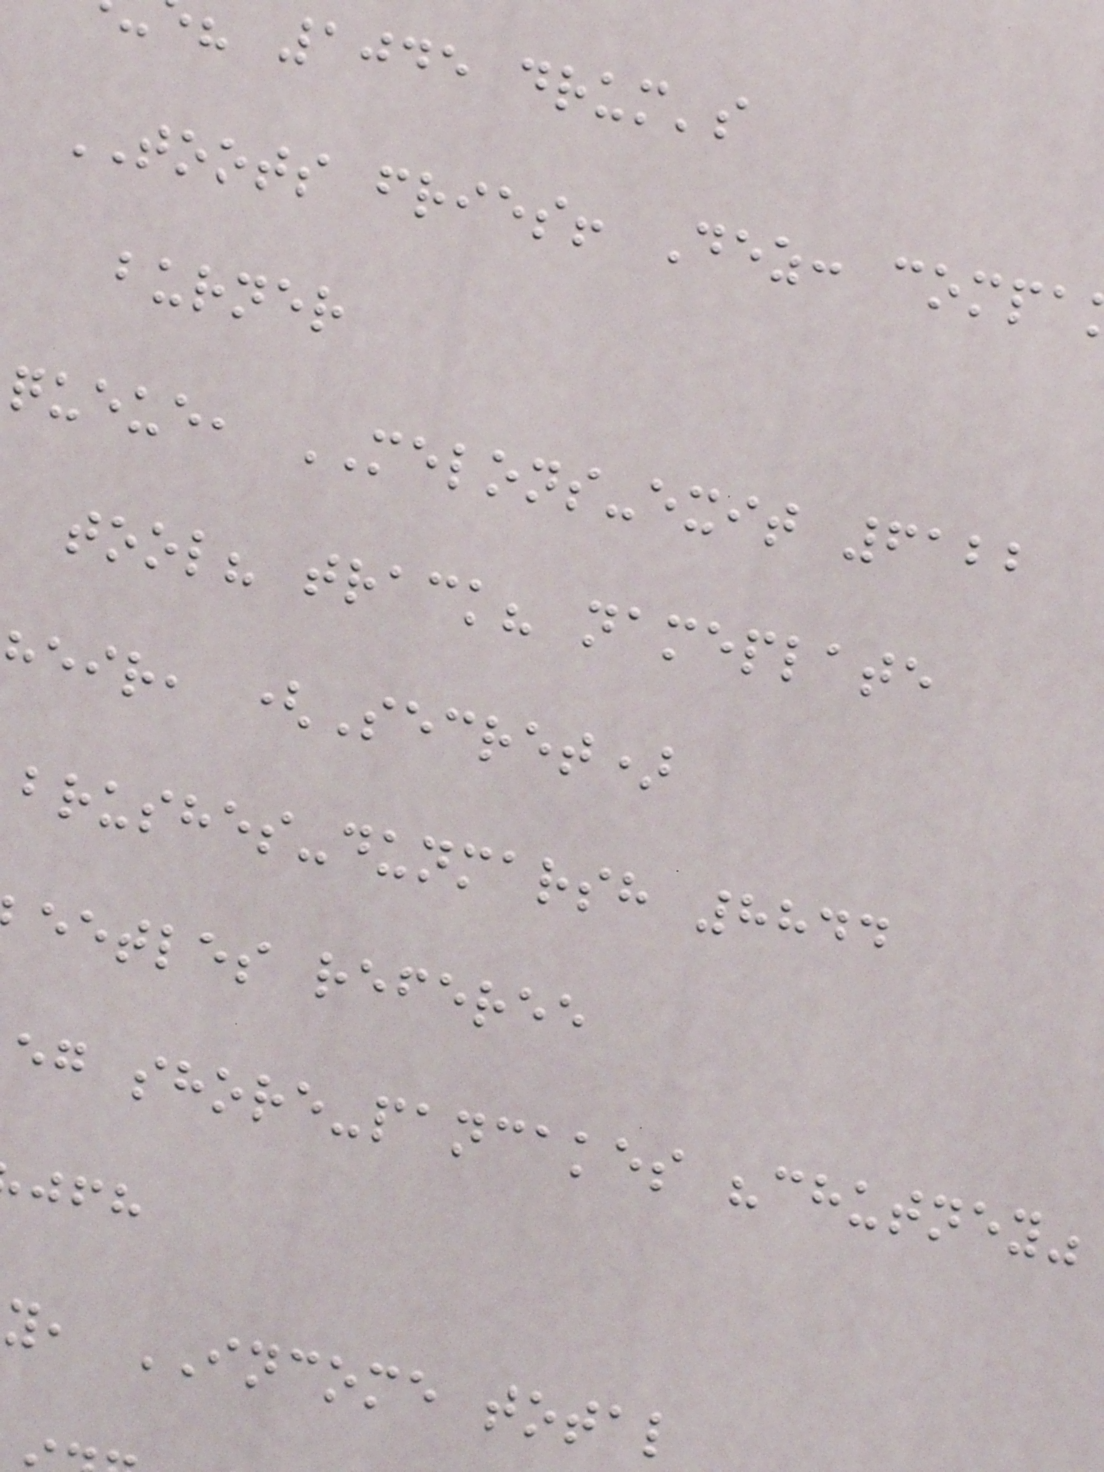1045 drum's
TOOTS fries! Dez: compa
burner
queue, MELONS-exit 6122
tool? track? nameplate
heir, (Secret)
brushes-dunmarsh 8844
eetles referee
eg shore-pancakes "chutney"
y, INCOME total
